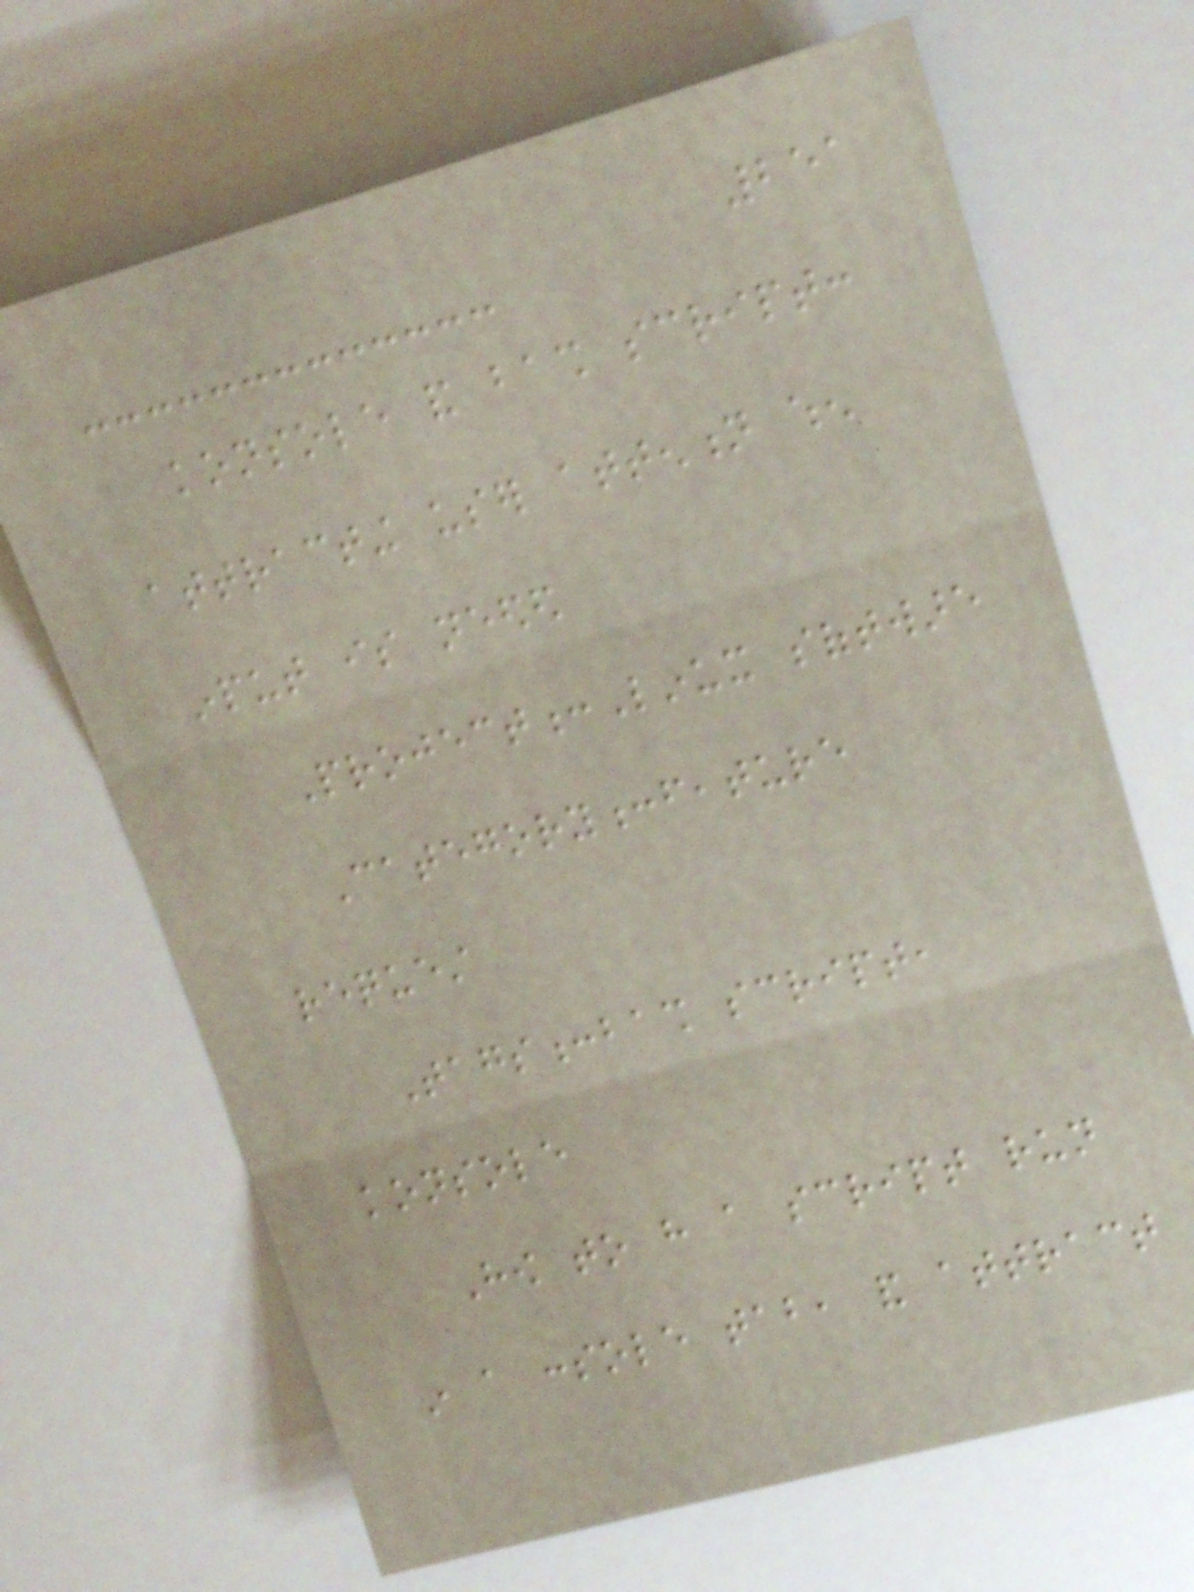251
konsole and bash script:
attracting user attention when
input is needed
Project:Linux software
Category:feature
request
Tags:bash script,
konsole
How to have a script run
in a console tab, and attract
